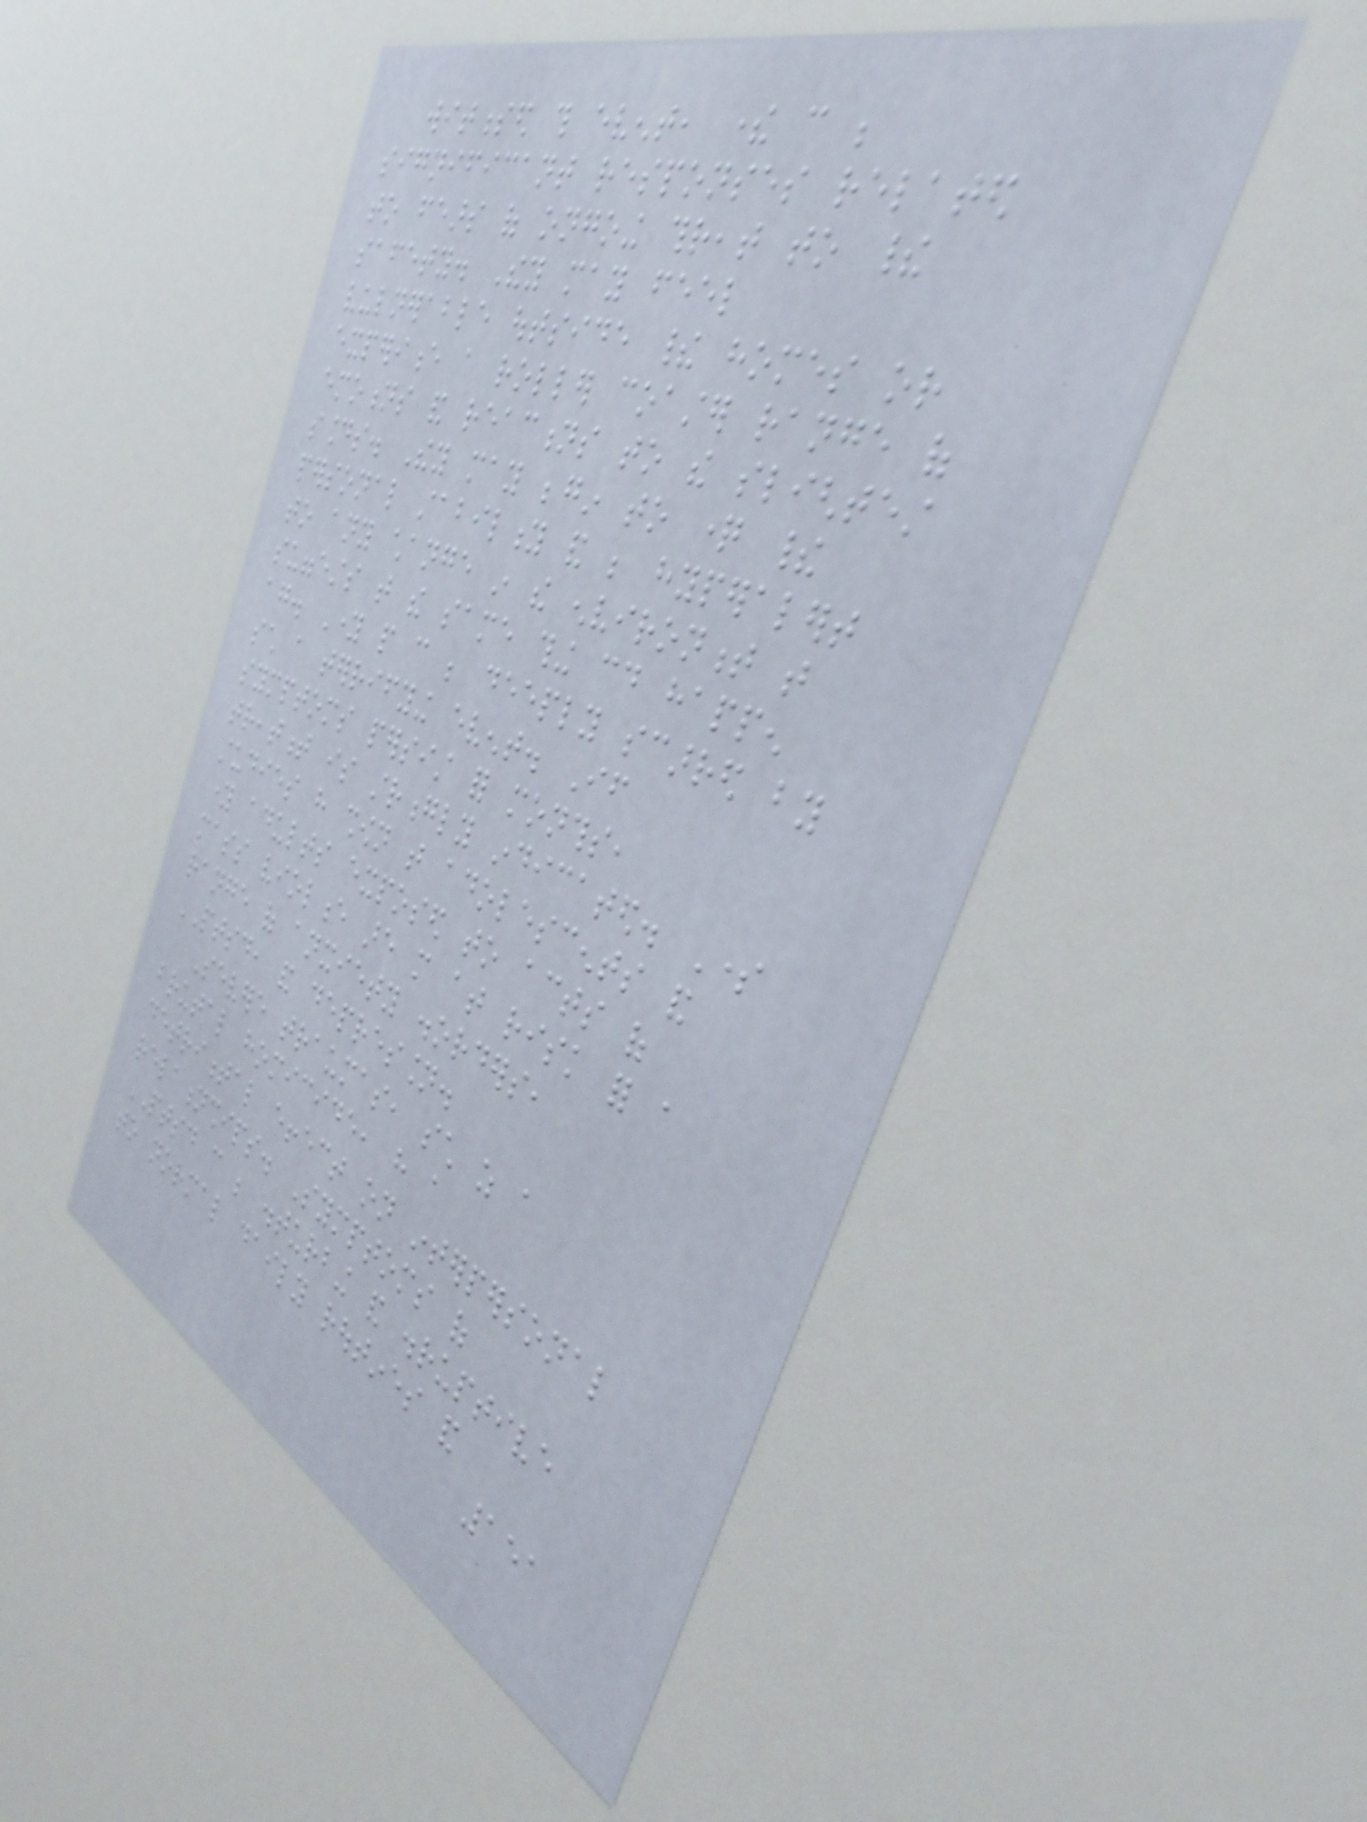witnessed this event, there can be
significant responses related
to fears of ongoing threat to their
safety. They may feel
vulnerable outside their homes or
experience a roller coaster range of
emotions and reactions to the slightest
sounds. They may begin to question their
personal stability and be hyperalert
to any change in the environment that
suggests that the same thing could happen
again. Young people can be deeply scarred by
such a terrifying event. If
symptoms persist for months,
treatment is strongly indicated. Some
studies have shown that adolescents and
young adults exposed to acts of
mass violence are more at risk for a
range of anxiety disorders,
PTSD, and depression.
Severe traumas, such as a
brutal homicide, have a
detrimental effect on interpersonal
relationships. Symptoms of
PTSD can be disturbing and disruptive
to normal daily routines and
151
